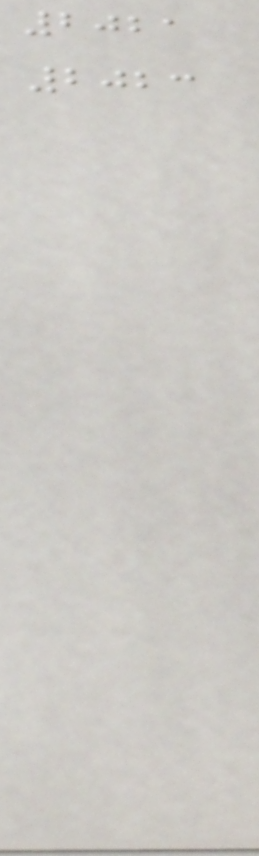2021
2023
